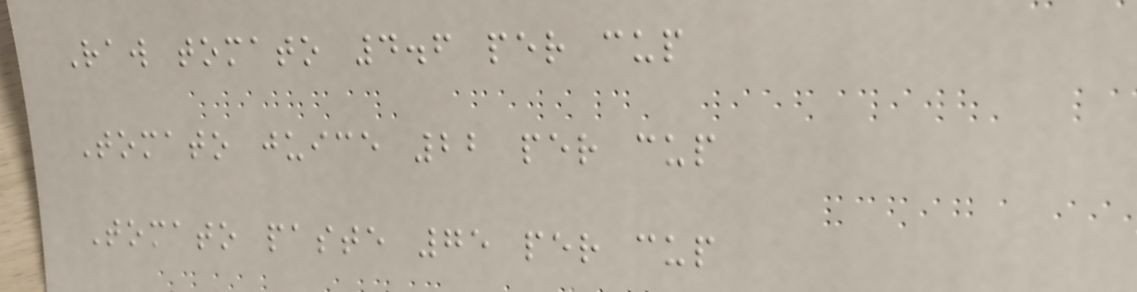Raw tomato 4.6 per cup
Tomato juice 22 per cup
Tomato paste 75 per cup
